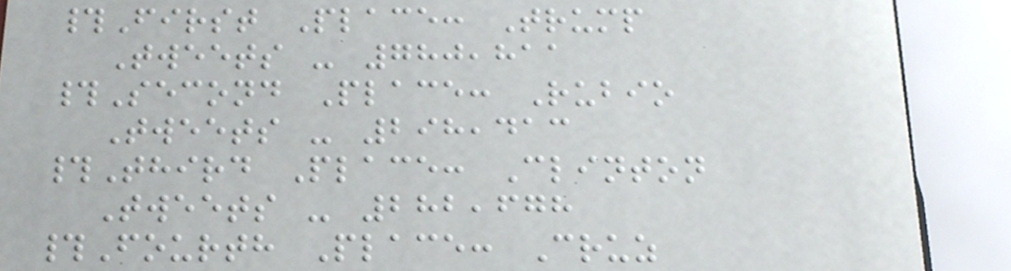#First Place: Trump
Tweets - 780,811
#Second Place: Rubio
Tweets - 298,413
#Third Place: Clinton
Tweets - 282,678
#Fourth Place: Cruz
